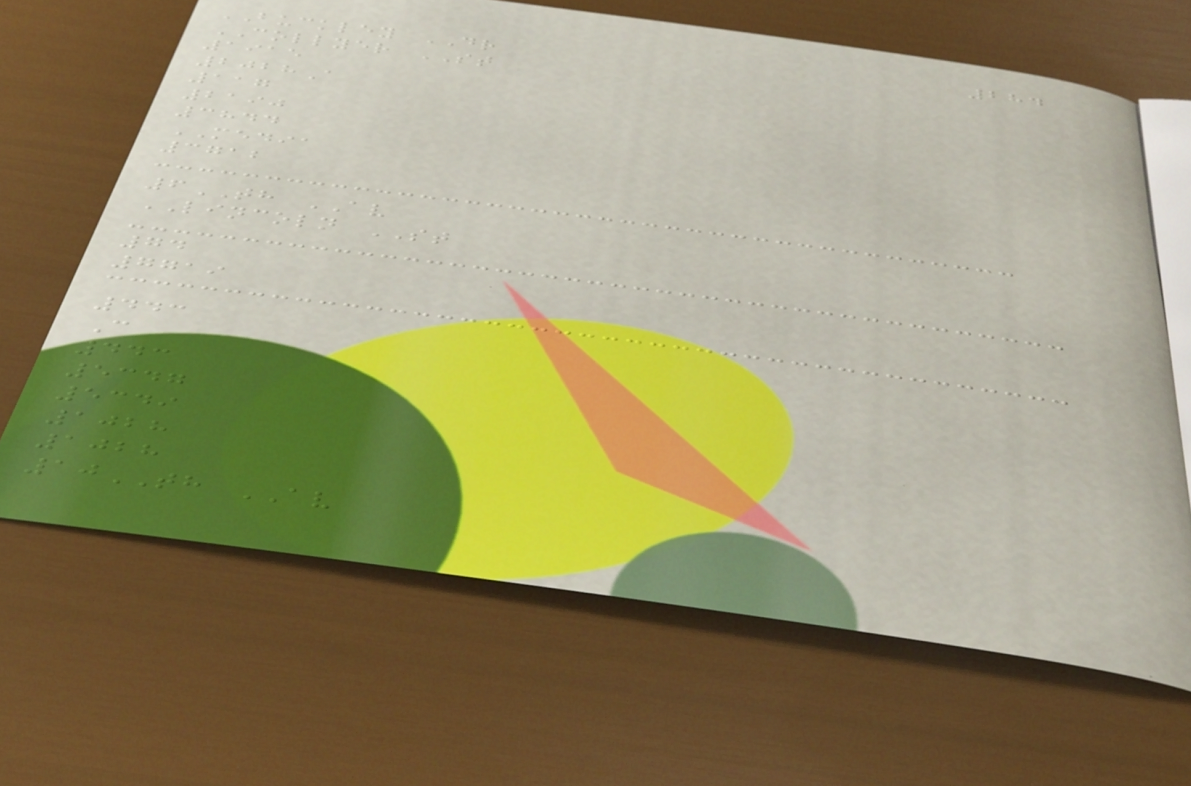284
BUCKLEY DR
COLLYER ST
1915
2028A
117
2190
3844
MEDIA
3712
6TH AV
LINCOLN ST
74
7719
443
C
443
5347
5349
1028
1028
10TH AV
